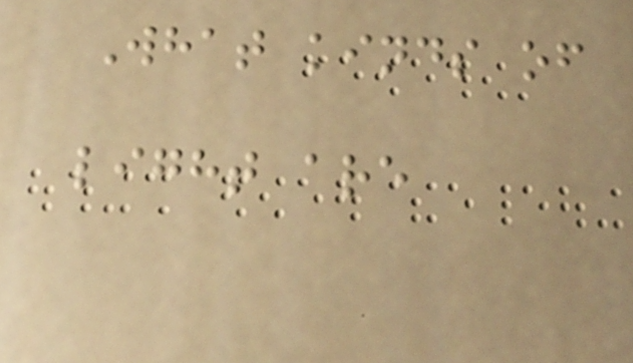What kinds of
light are
